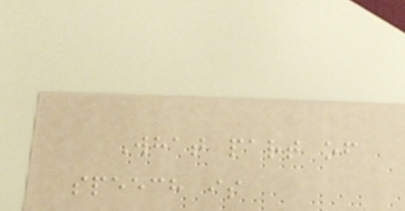What part of
speech is
